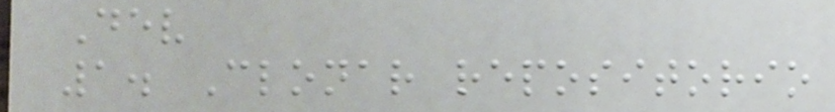Dev
1. Clonar repositorio
